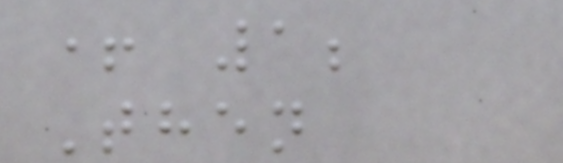+ 1;
Then
